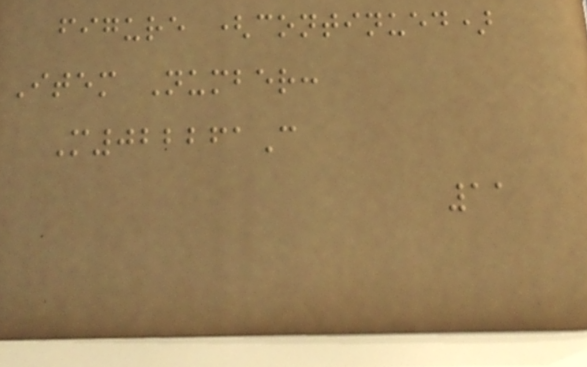figure (continued)
Item Number:
M022261C
11
